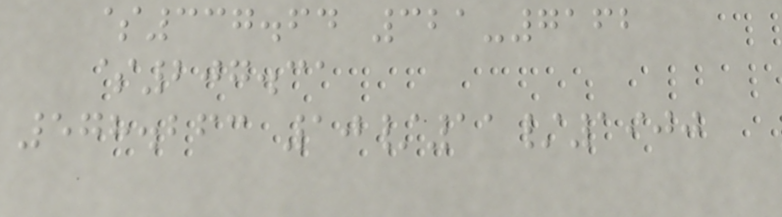$337.64 321-7162
$207.31
578.263 10/11/1900
